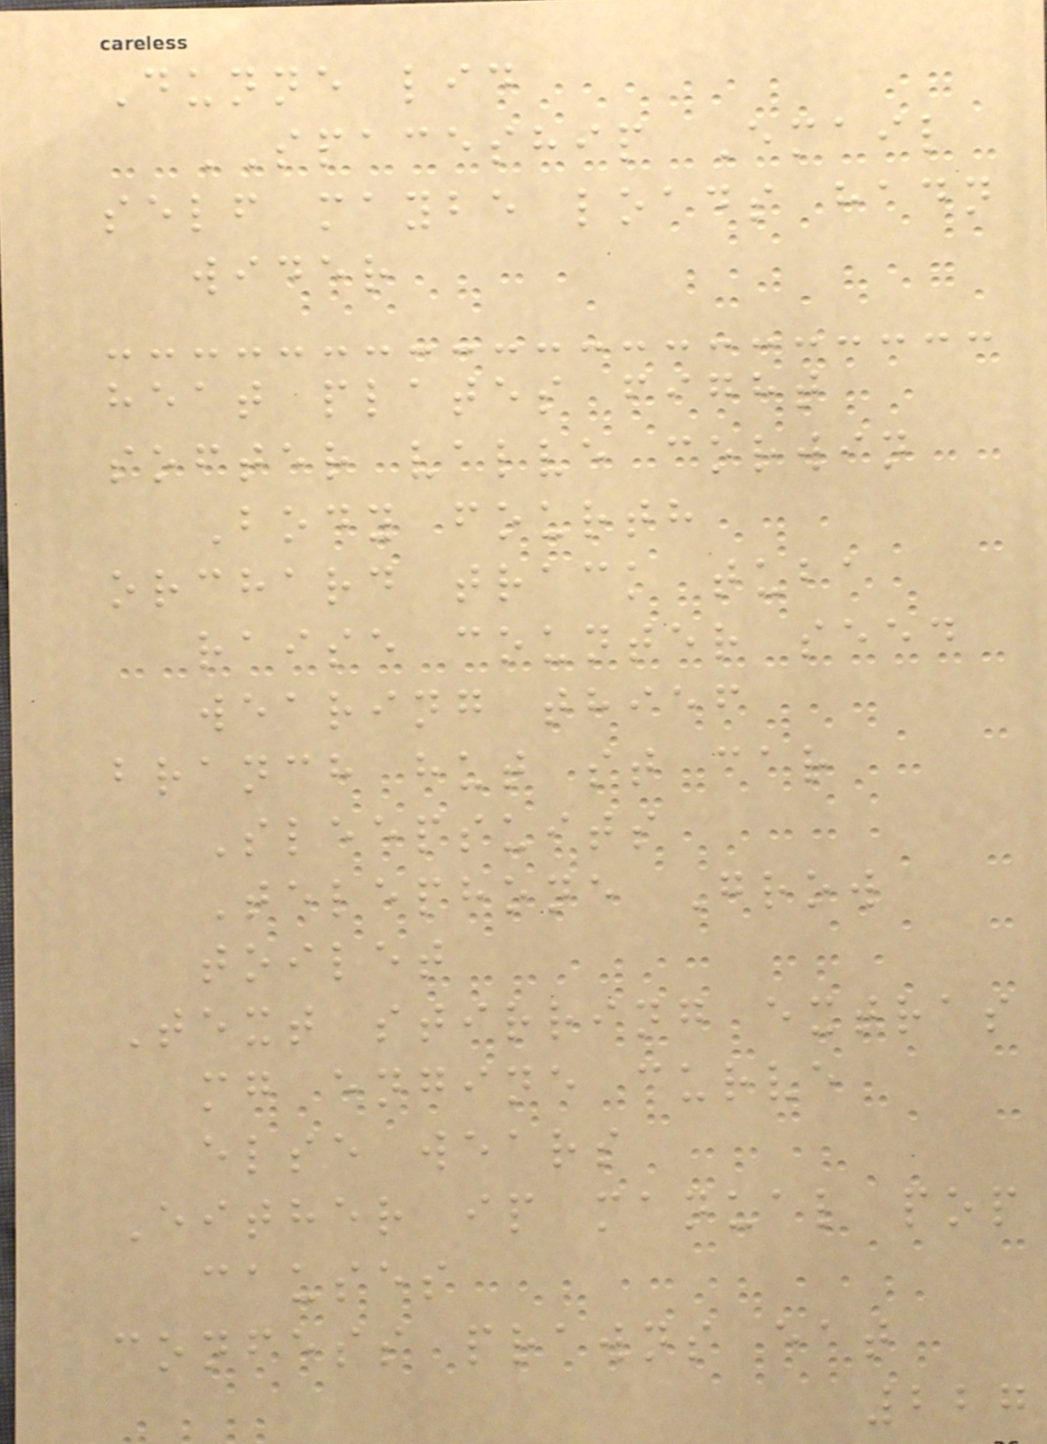Dunne lid
SPACESHIP Email
self maybe loads hadn
wider
heat plates fight
softer valve corwin
Body fourth
orchard track tuba
raise counter seed
wearing thief
branch hut st car
Sleepsuits
Telephone Grow
toilet
Text stirring extras
mg engine curve
else wears
Either ip manual pop
causes
confess prawns eat
227
